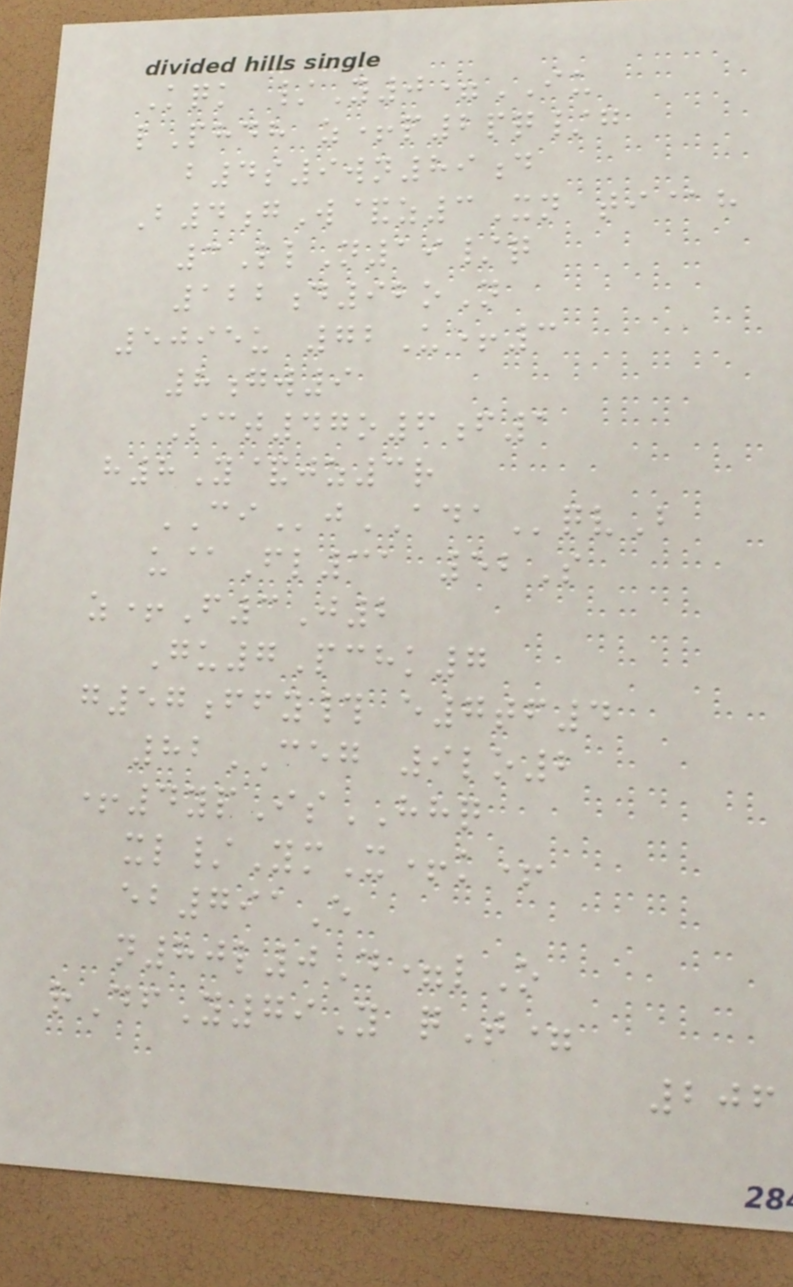Kqk /Y0=IU
lPhdh z+p2pq/g
b4s9wn89d
B4gW&z3Xn ti@h
3LlN19/q
122d92oN
5095u 72U+3
8gw9
Sct47o6f1
h8Y&jz3r
CIjADAqvB
u@Fl31 52S
z+F3J2
Gu7Pchk7
g57ffy# e7tf4
82CEG 9lo2
+4ypIsHHQ
xl/YmX+k+
eb791E
n80l0D=lO
rDfY79Y qT=
206
